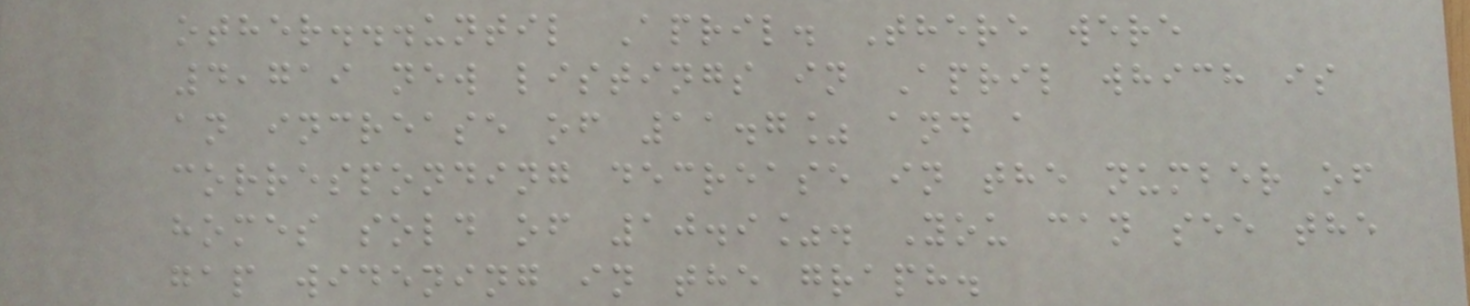other...until April. There were
4,719 new listings in April which is
an increase of 11.7% and a
corresponding decrease in the number of
homes sold of 10.9%. You can see the
gap widening in the graph.
